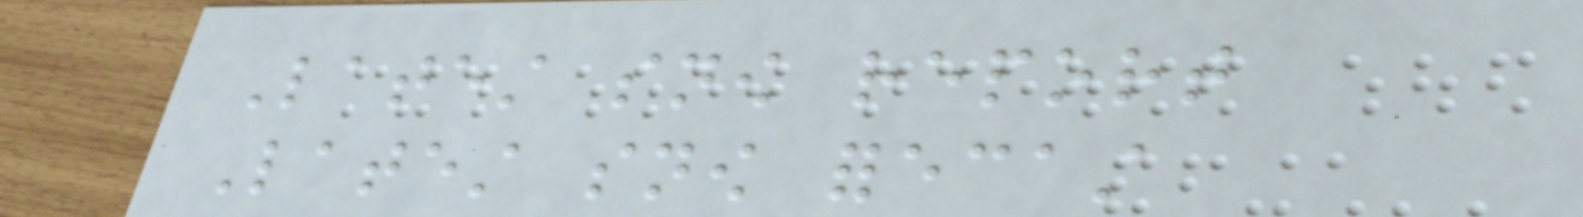Latest snow report
Latest snow forecast
